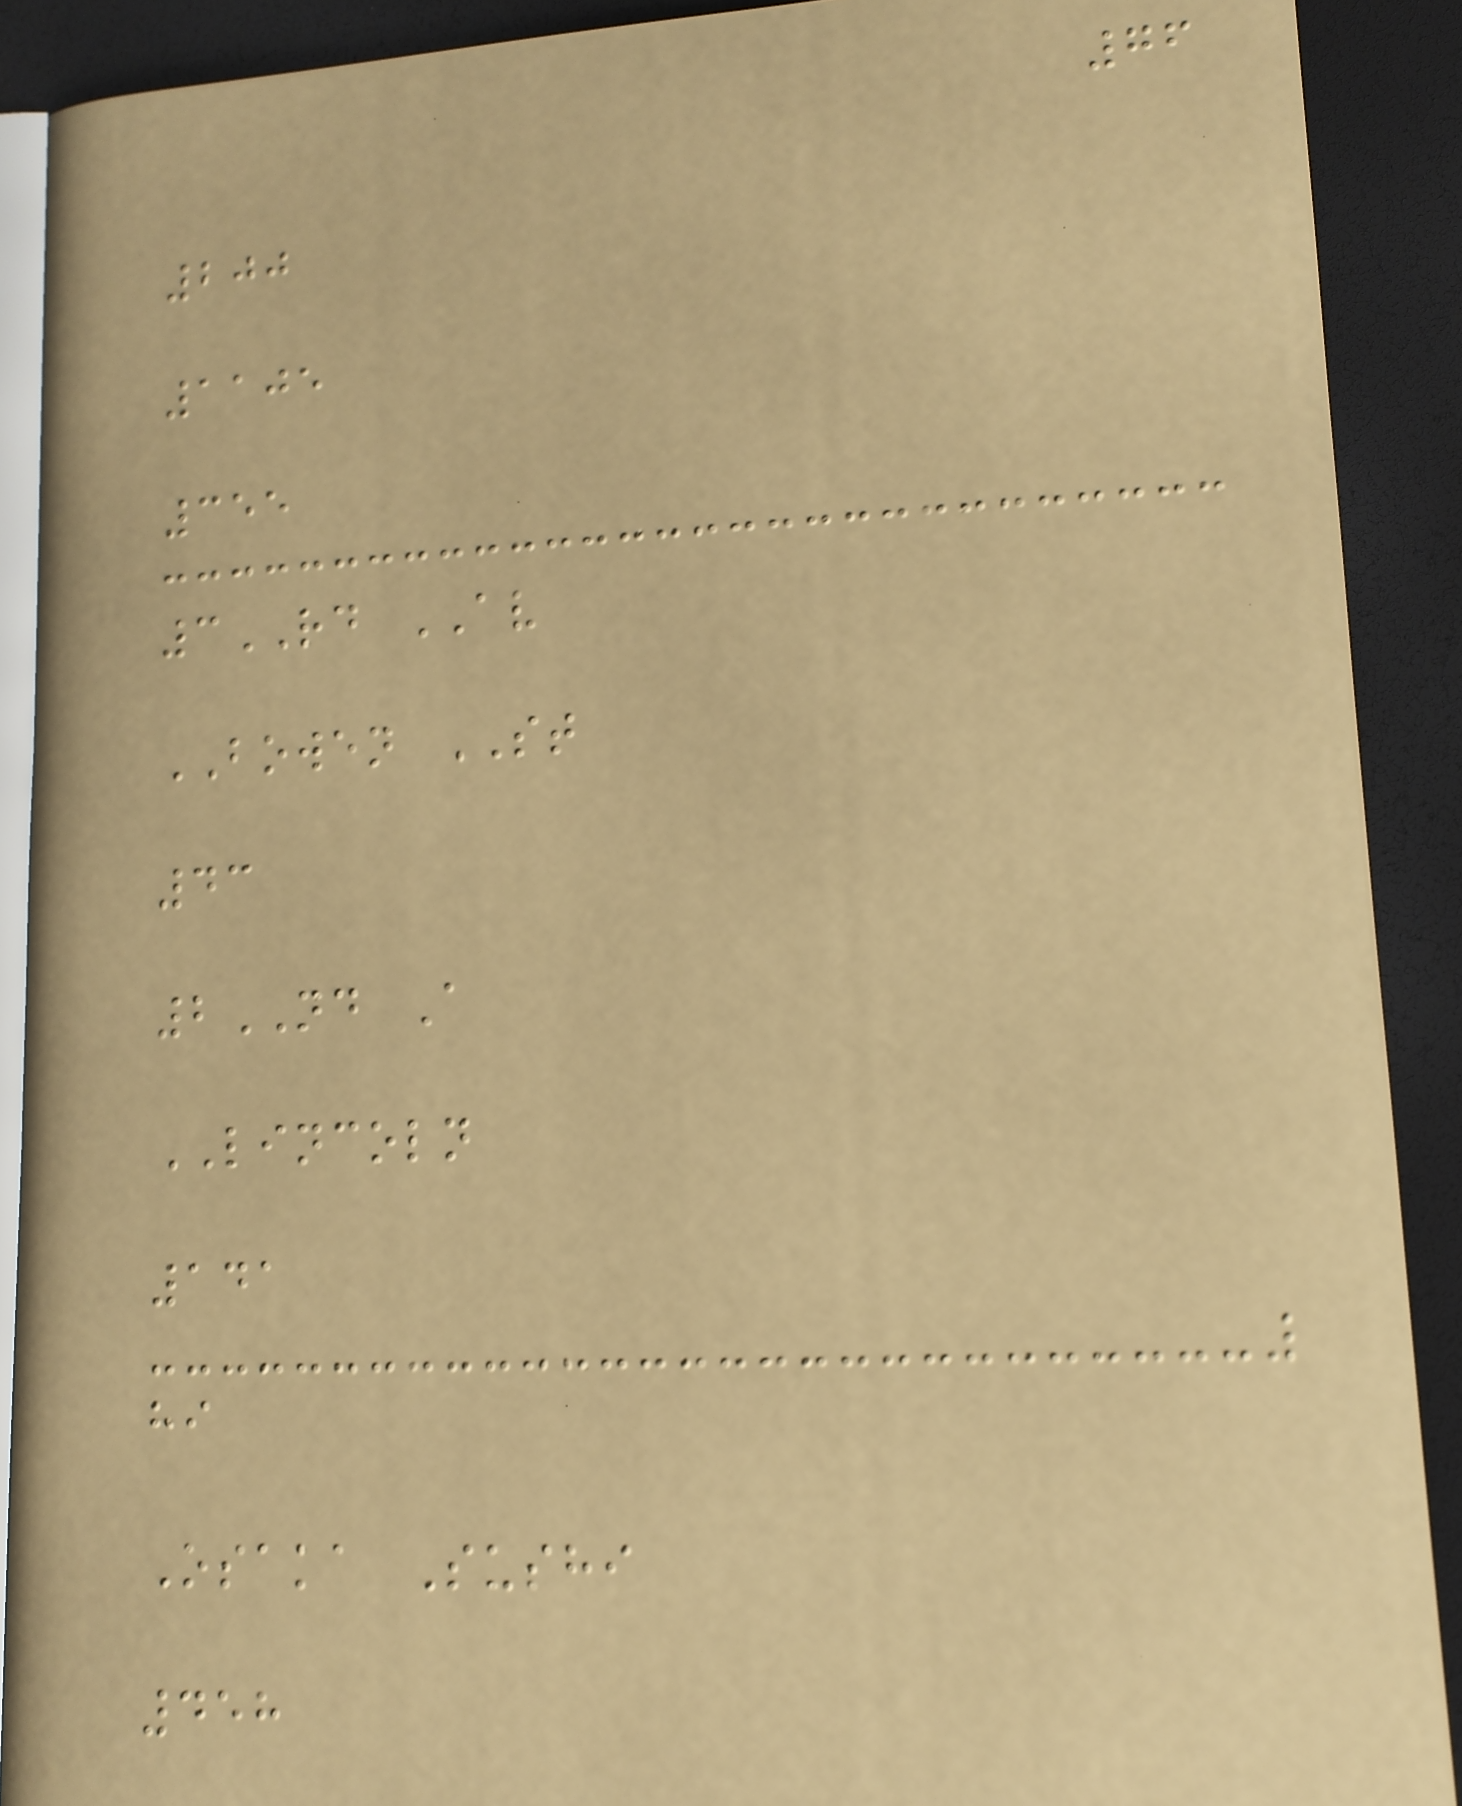76
200
1105
355
3RD AV
BOWEN ST
43
2ND A
LINCOLN
141
hi
Osaka Sushi
458
